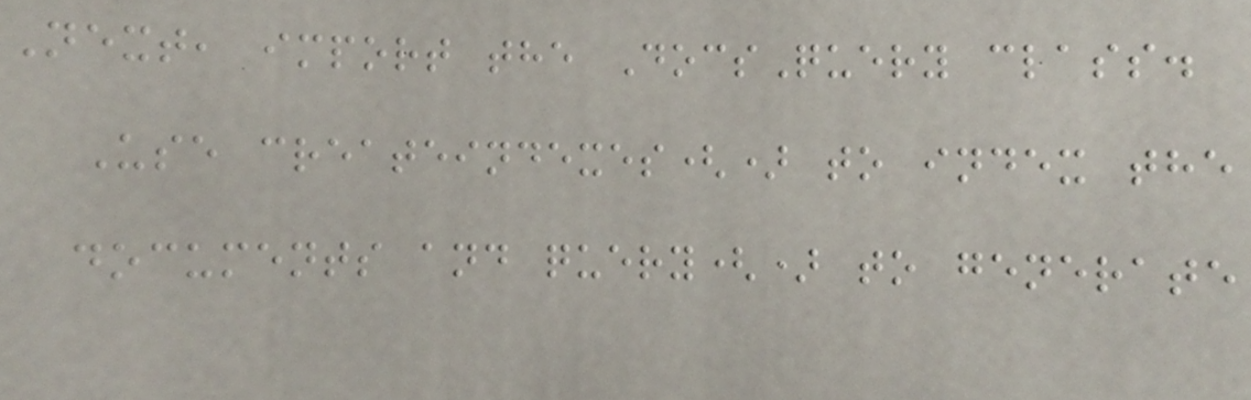Next, import the DocsQuery class.
Use createindexes() to index the
documents and query() to generate
